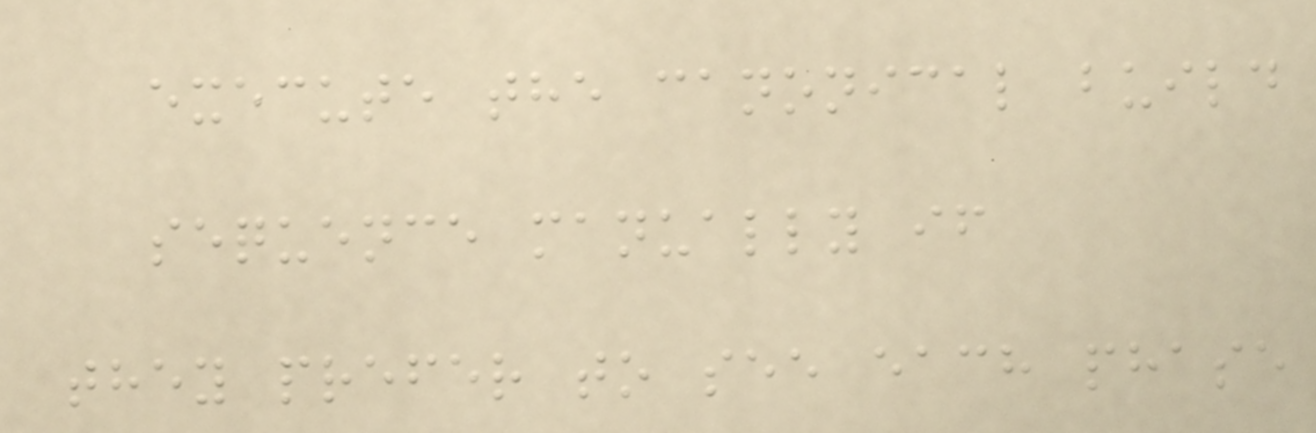execute the canonical build
sequence manually if
they prefer to see each phase
